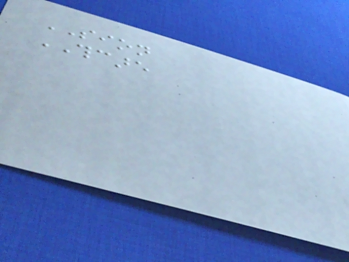SION
THCARE
